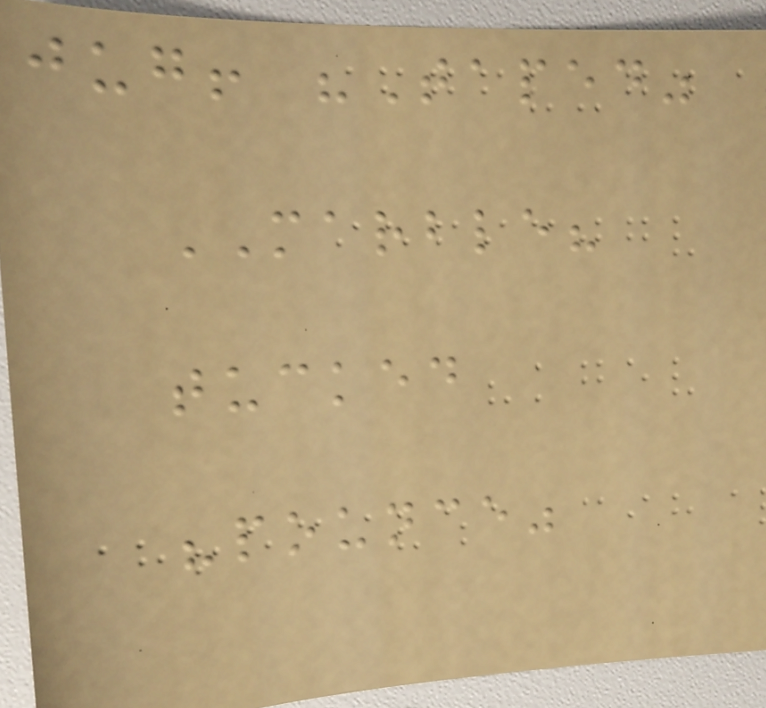jug! "Taped"
MARBLE?
tucked
"pounce"
